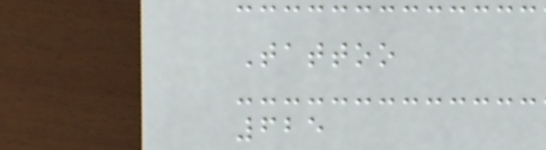Tattoo
625
